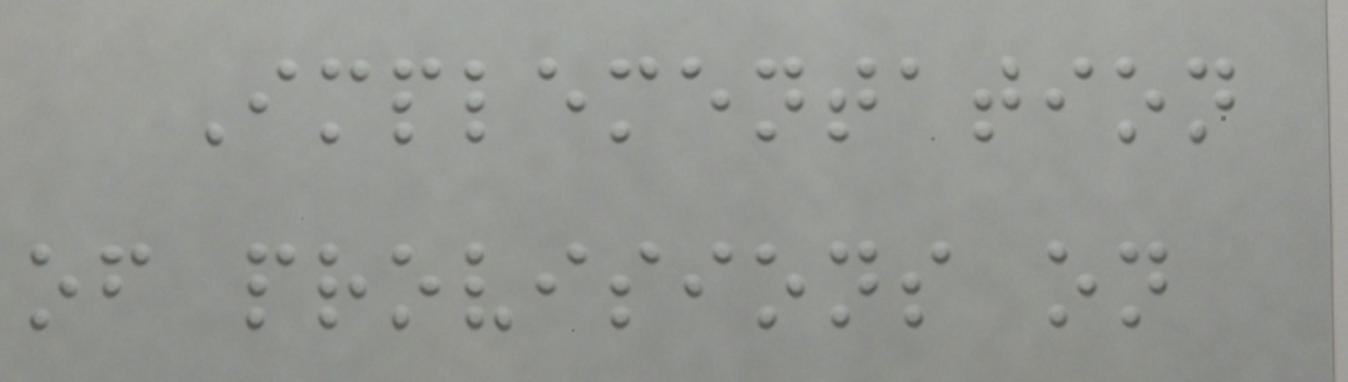Implementation
of provisions on
